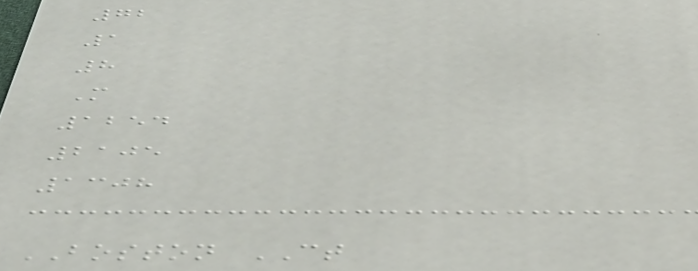72
1
8
M
1254
2105
1308
BOSTON CT
